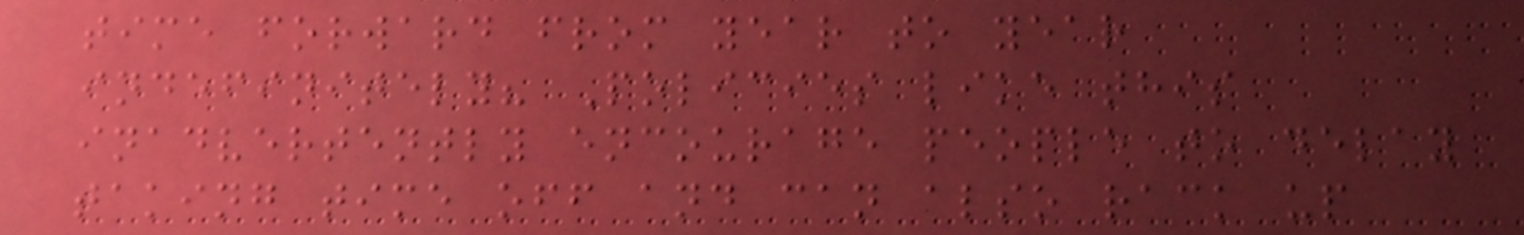time forward from year to year
indefinitely? Policies like this
inadvertently encourage people to delay
taking time off and can also rack up
